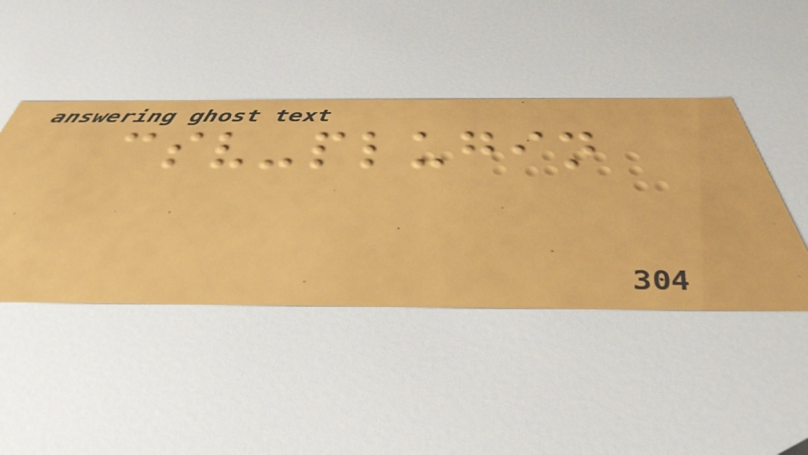csv-plugin
